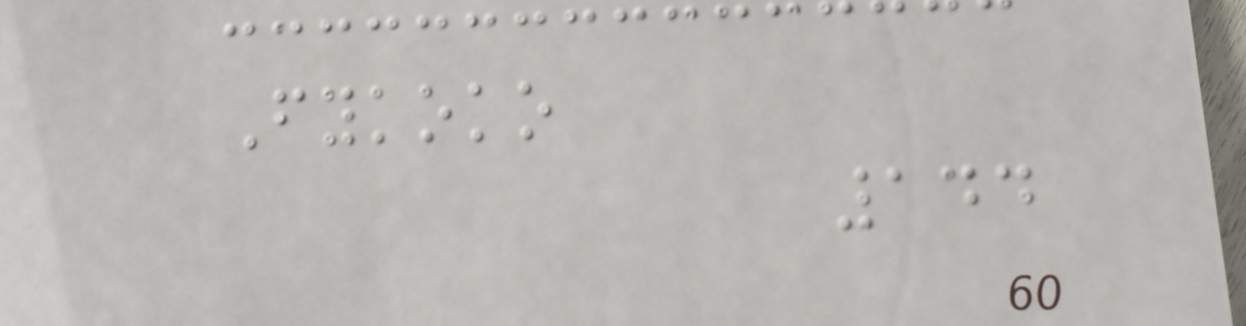Fykoko
144
